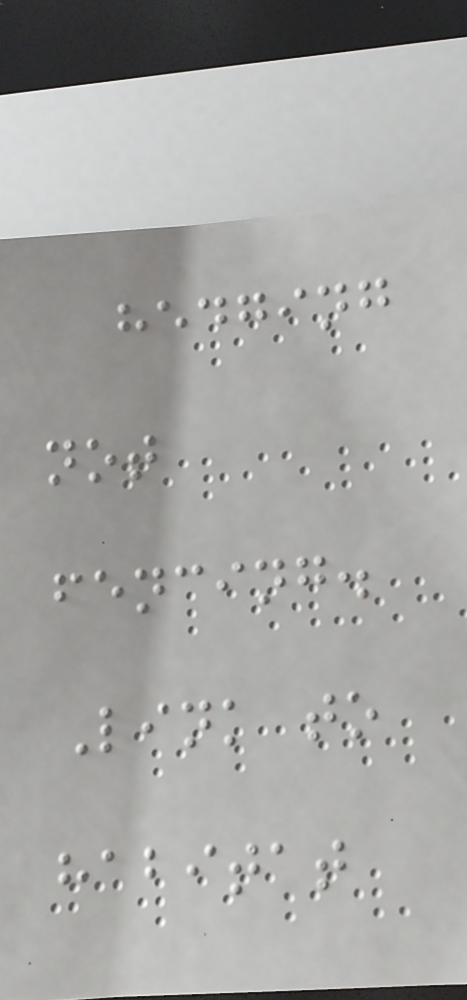hedging
not
fencing.
Link to
habitat
